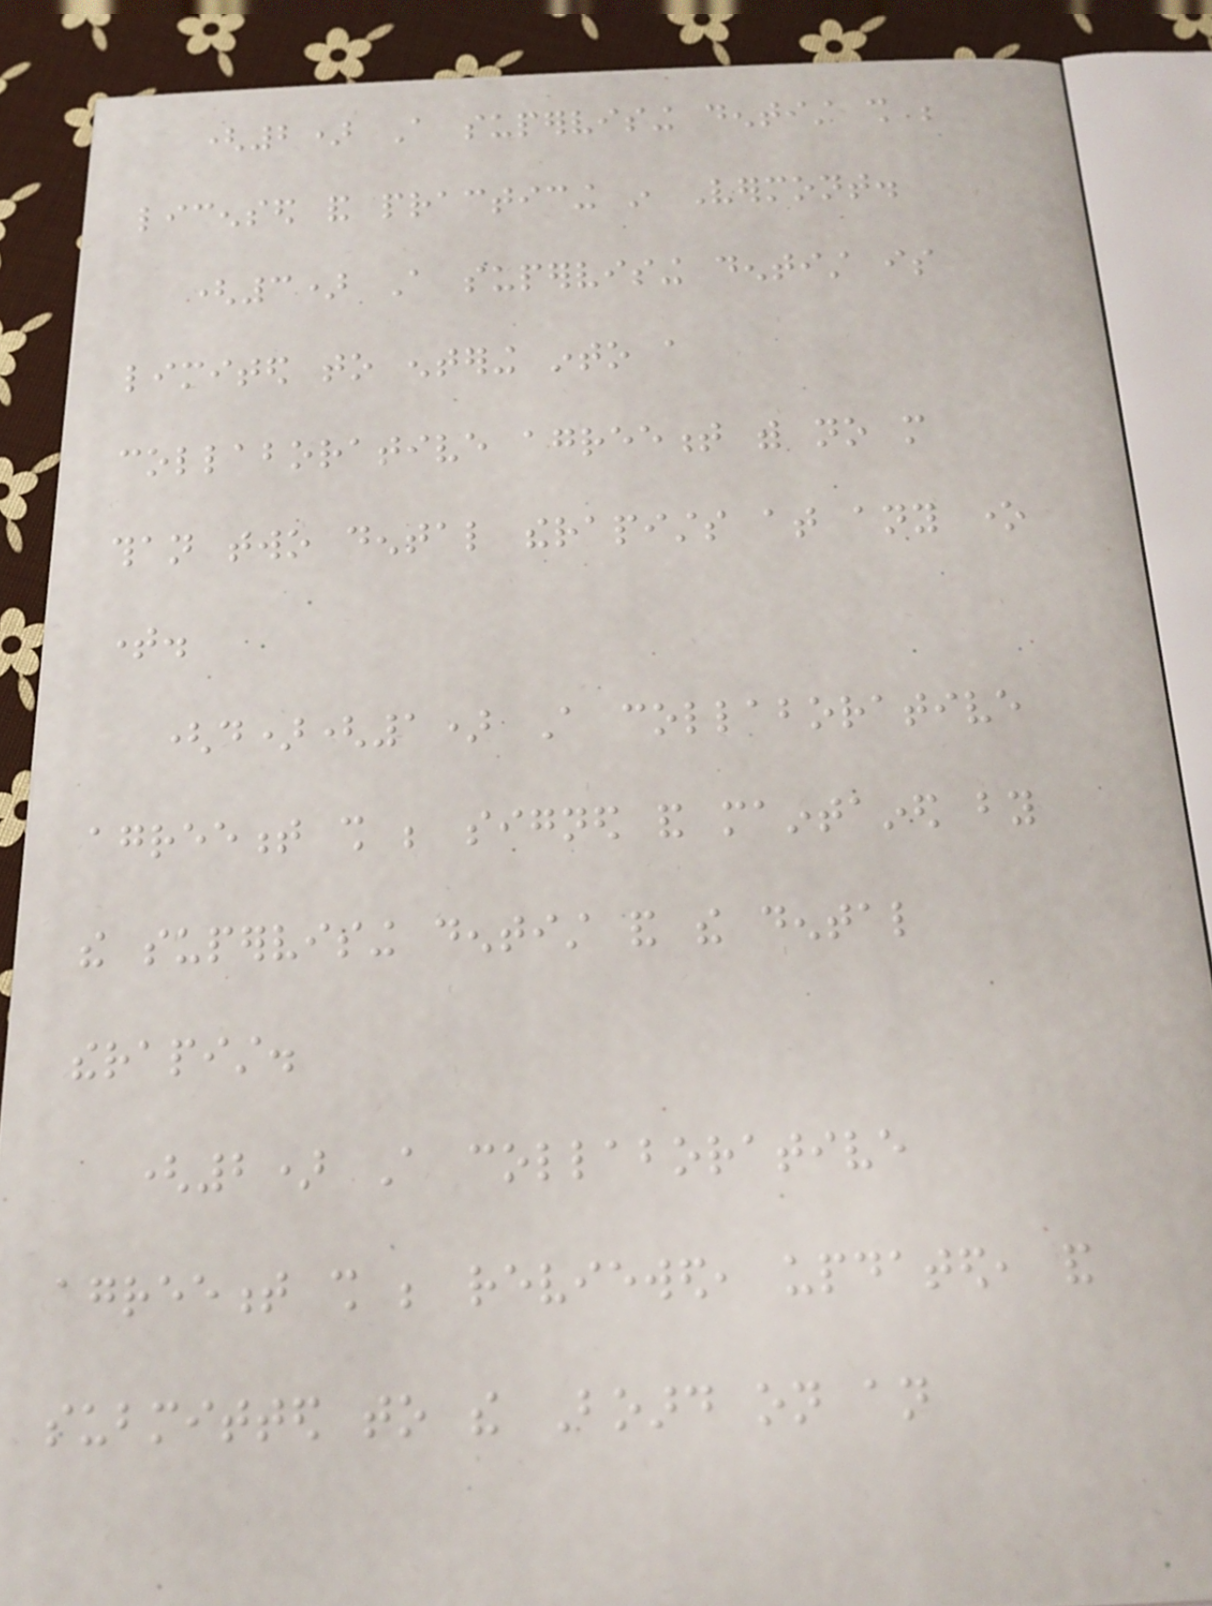(2) A supervising dentist shall be
licensed and practicing in Vermont.
(3) A supervising dentist is
limited to entering into a
collaborative agreement with no more
than two dental therapists at any one
time.
(d)(1) A collaborative
agreement shall be signed and maintained by
the supervising dentist and the dental
therapist.
(2) A collaborative
agreement shall be reviewed, updated, and
submitted to the Board on an
